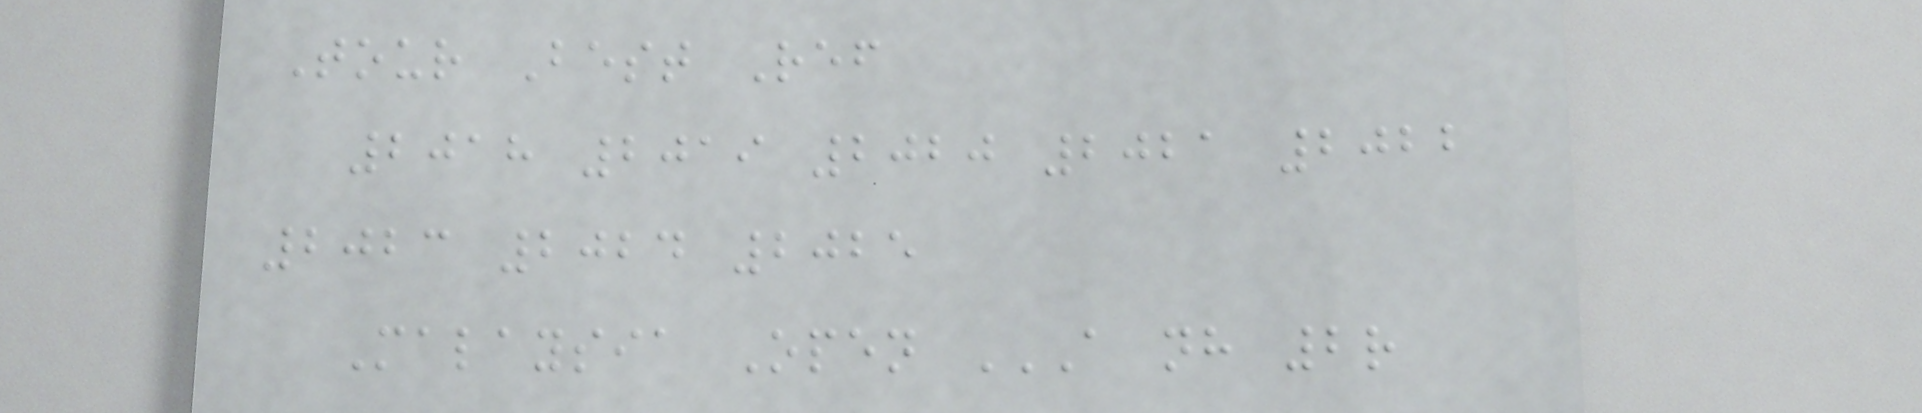Tour Best Ref
2018 2019 2020 2021 2022
2023 2024 2025
Malaysia Open A NH 2R
